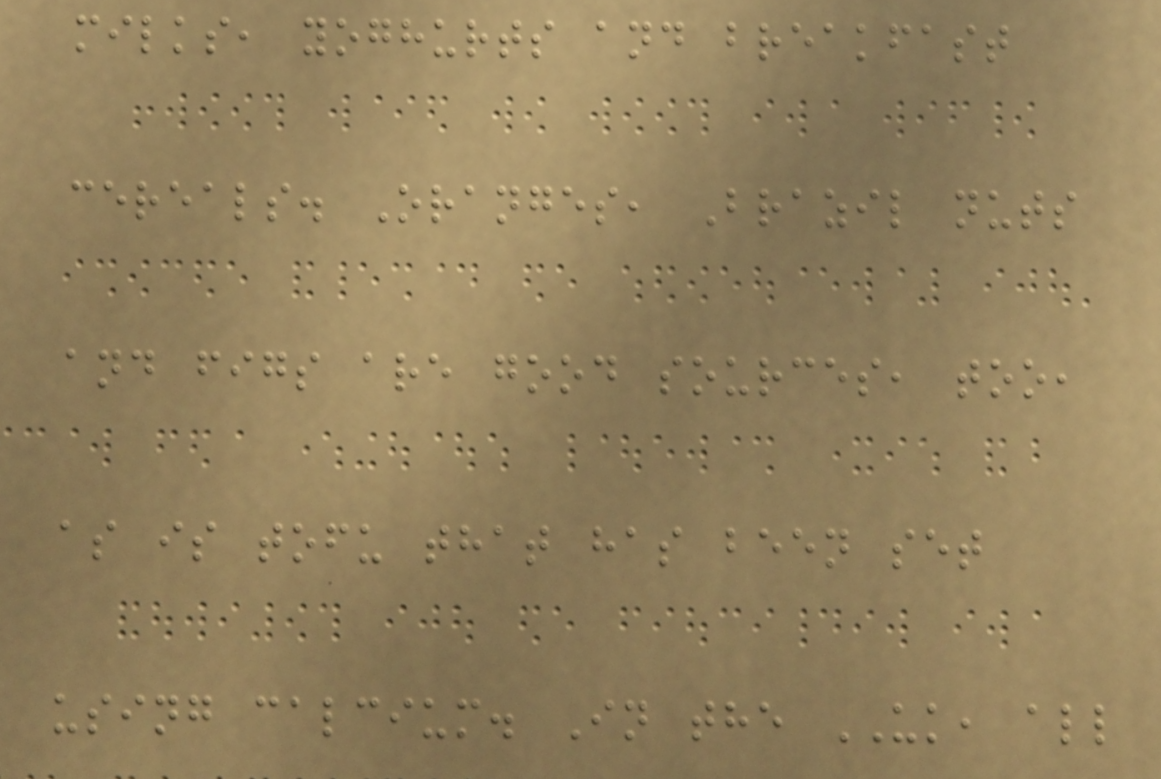milks, yoghurts and breakfast
cereals. Oranges, Brazil nuts
and figs are good sources, too,
as is tofu that has been set
using calcium. In the UK, all
